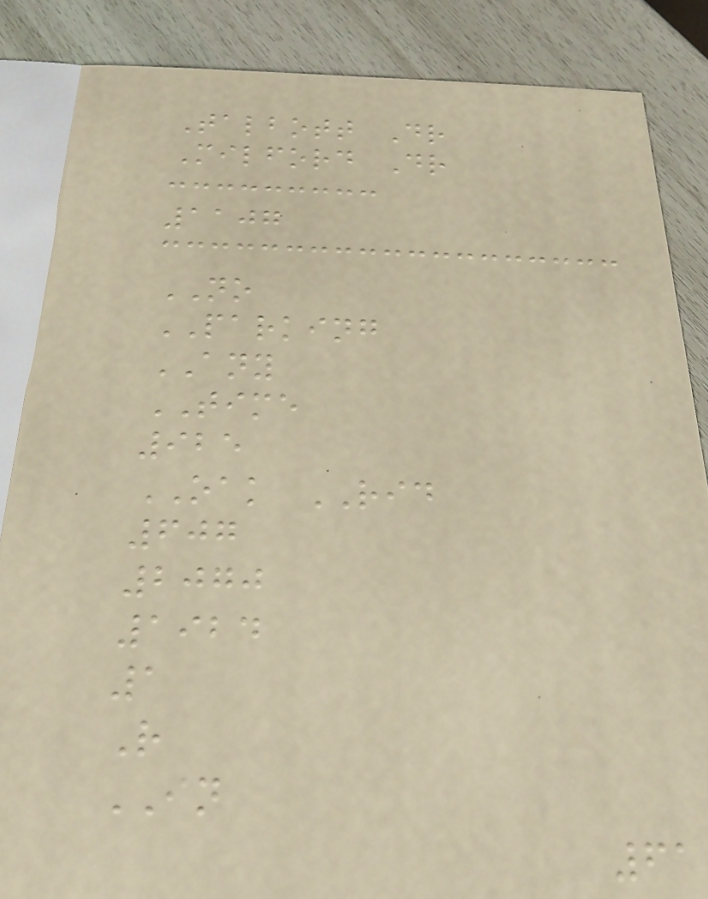Talbott Dr
Milford Dr
1107
NO
PARKING
ANY
TIME
925
OAK RID
607
2070
1924
1
R
IN
61
